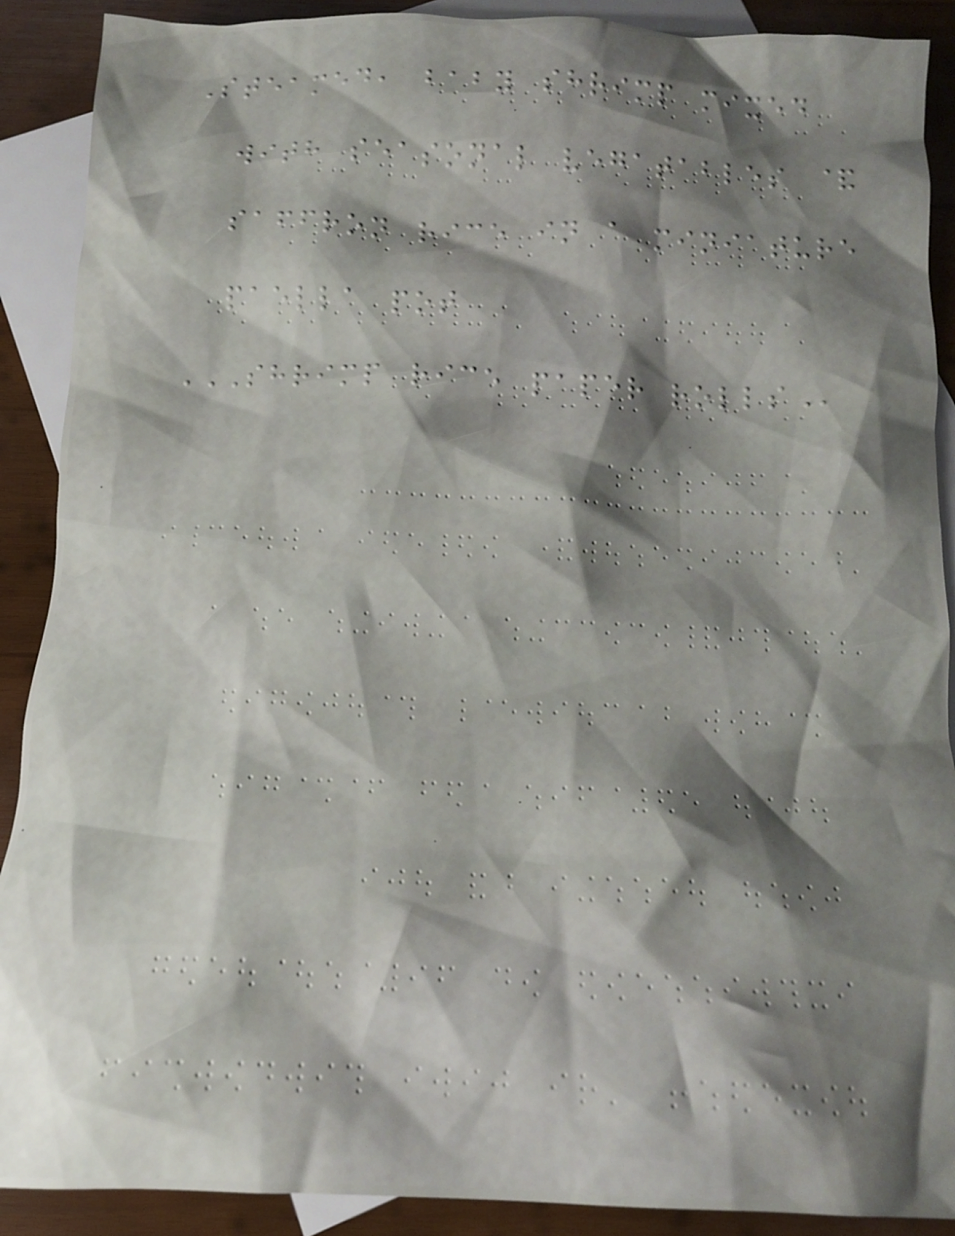Steamed, baby shrimp mixed
with seasonal vegatables &
saffron rice in a miniature
paella pot
SHRIMP RICE PAPER ROLLS
